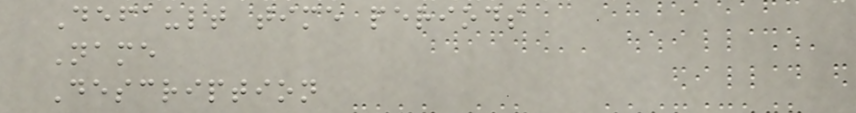Default time periods
Name
Description
